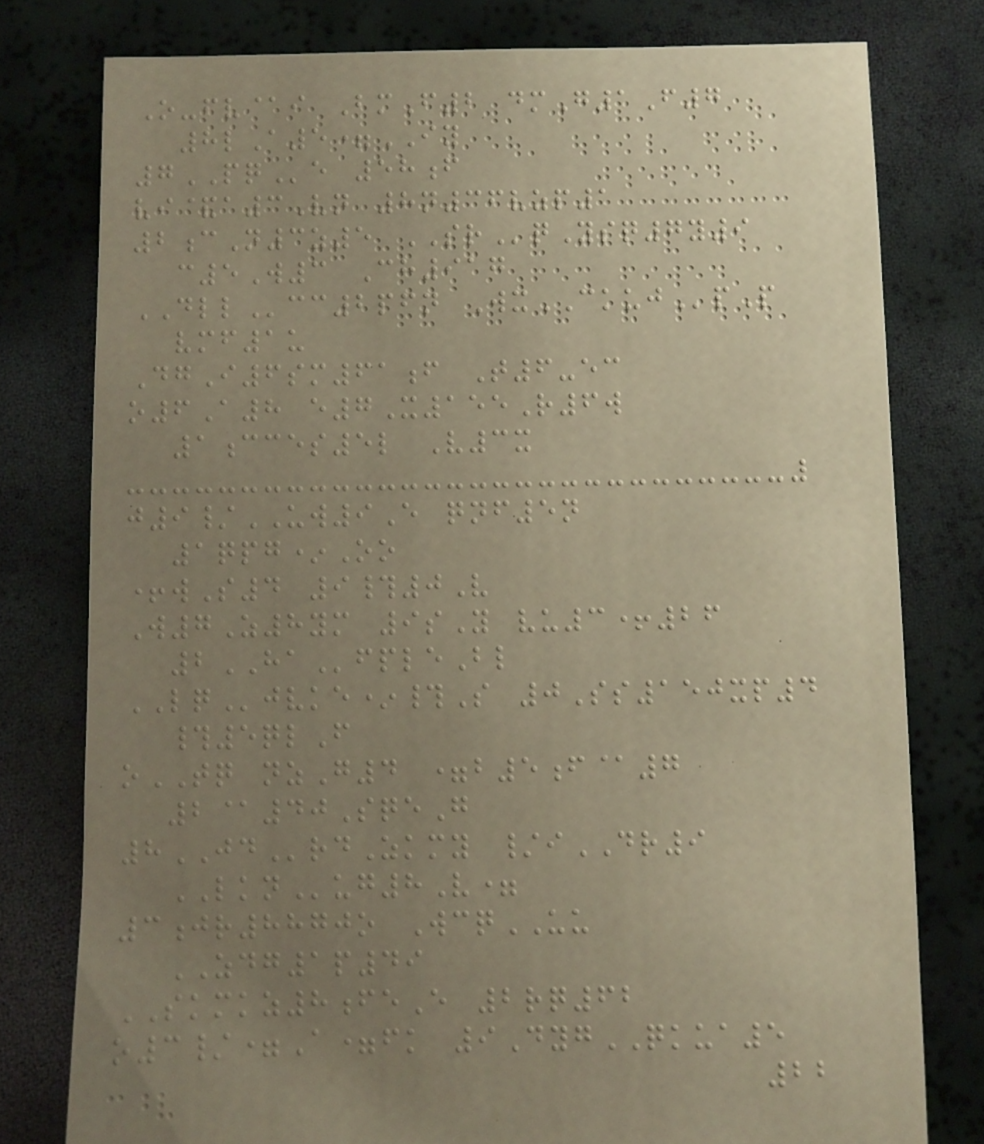O-fv@i BmF2 dmG1F7
8lA5=IY
7PQe 58f
vi&a3Vn 8n36vzp1
2cN3z5 SRqYsq7y9
c5W3 Ch917
DLLcc2pfn WxCKUJpP
vmf1u
DgI6sm61f T6-ec
o6A8 e7X155R6w
1cces5l V3x
j9/UW9E qnf5n
1qpg*Oo
+wS4 9#0V
W7Z8ym 9sY vu3+26
2HAfpleBl
LQjvke*#S 0Ss150xp4
#5qlF
oTQ nzG4 =b5f@7
2@40SqeG
8JDrdZkmy /iDR9
LKNug8V=
3jr8870o WcqUU
ZDG1p49
SKMKZ8feE 2rq62
o3/=A=fk 9DygQKUA5
22
